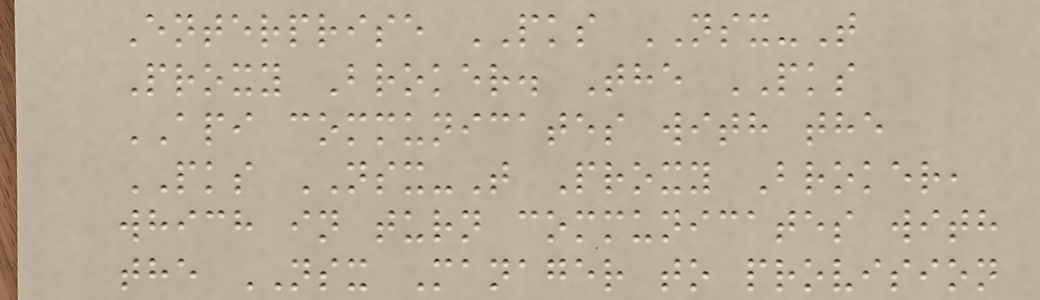Enterprise PKS NSX-T
Proxy Broker. The PKS
API communicates with the
PKS NSX-T Proxy Broker,
which in turn communicates with
the NSX Manager to provision
